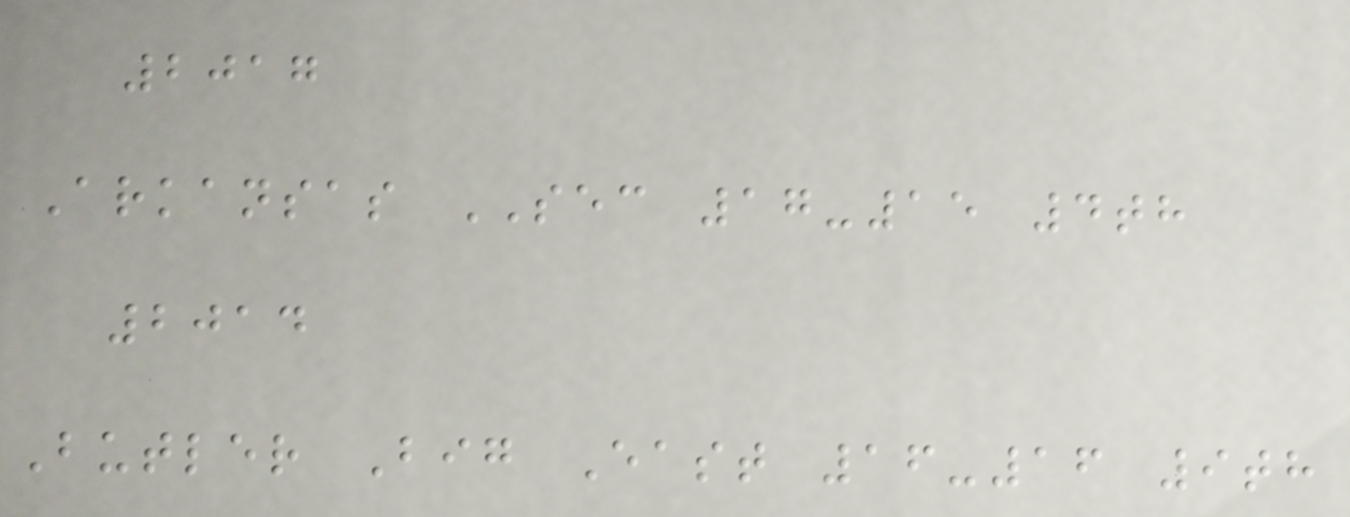2017
Arkansas SEC 17-15 4th
2014
Butler Big East 16-16 9th
